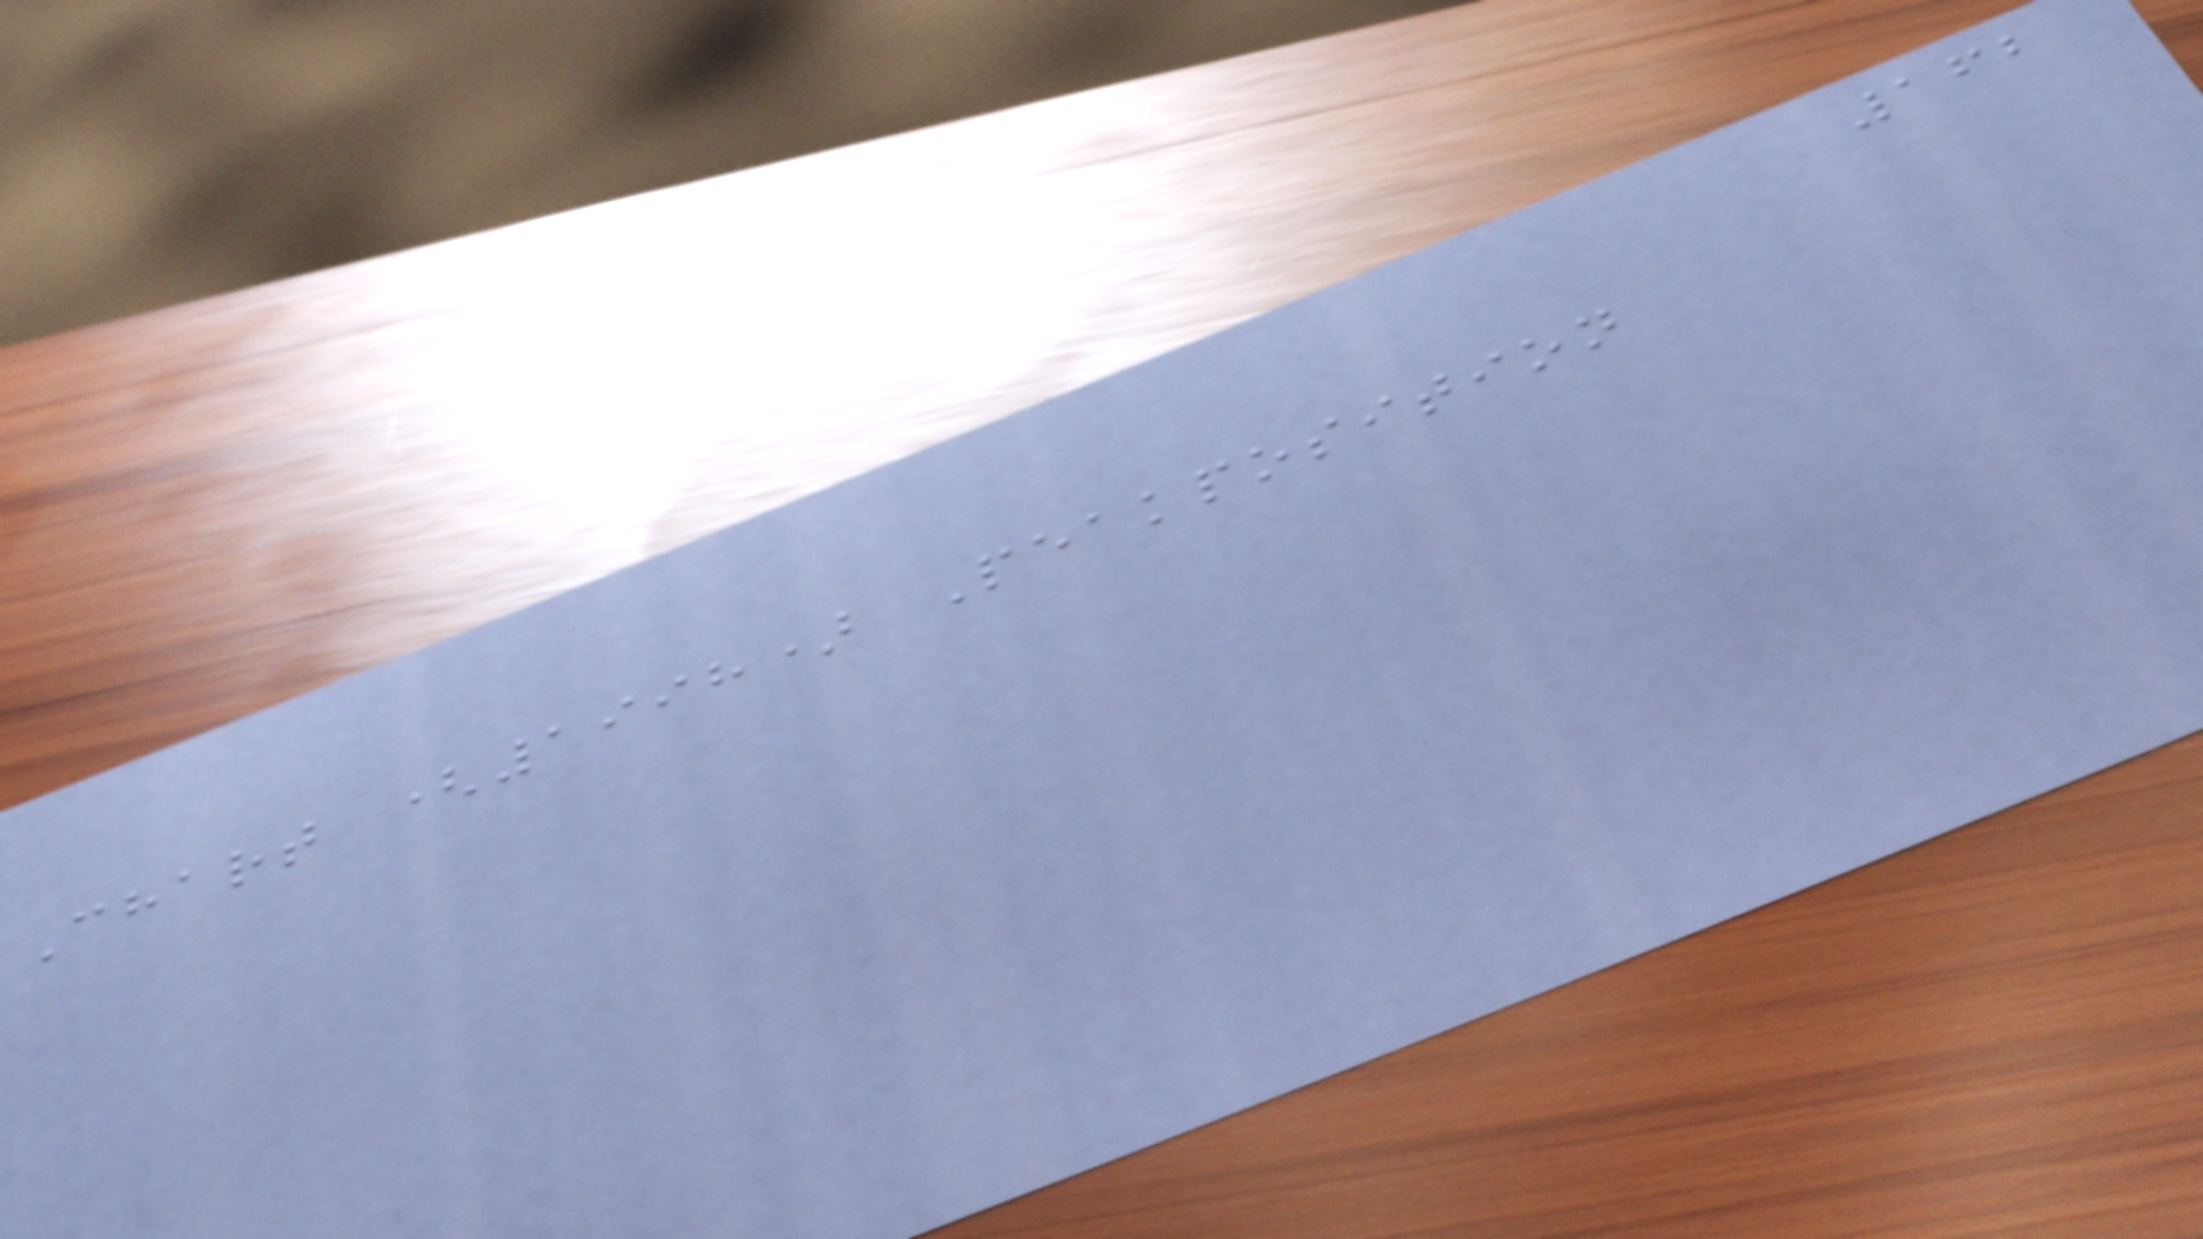162
Chart (1998) Peakposition
